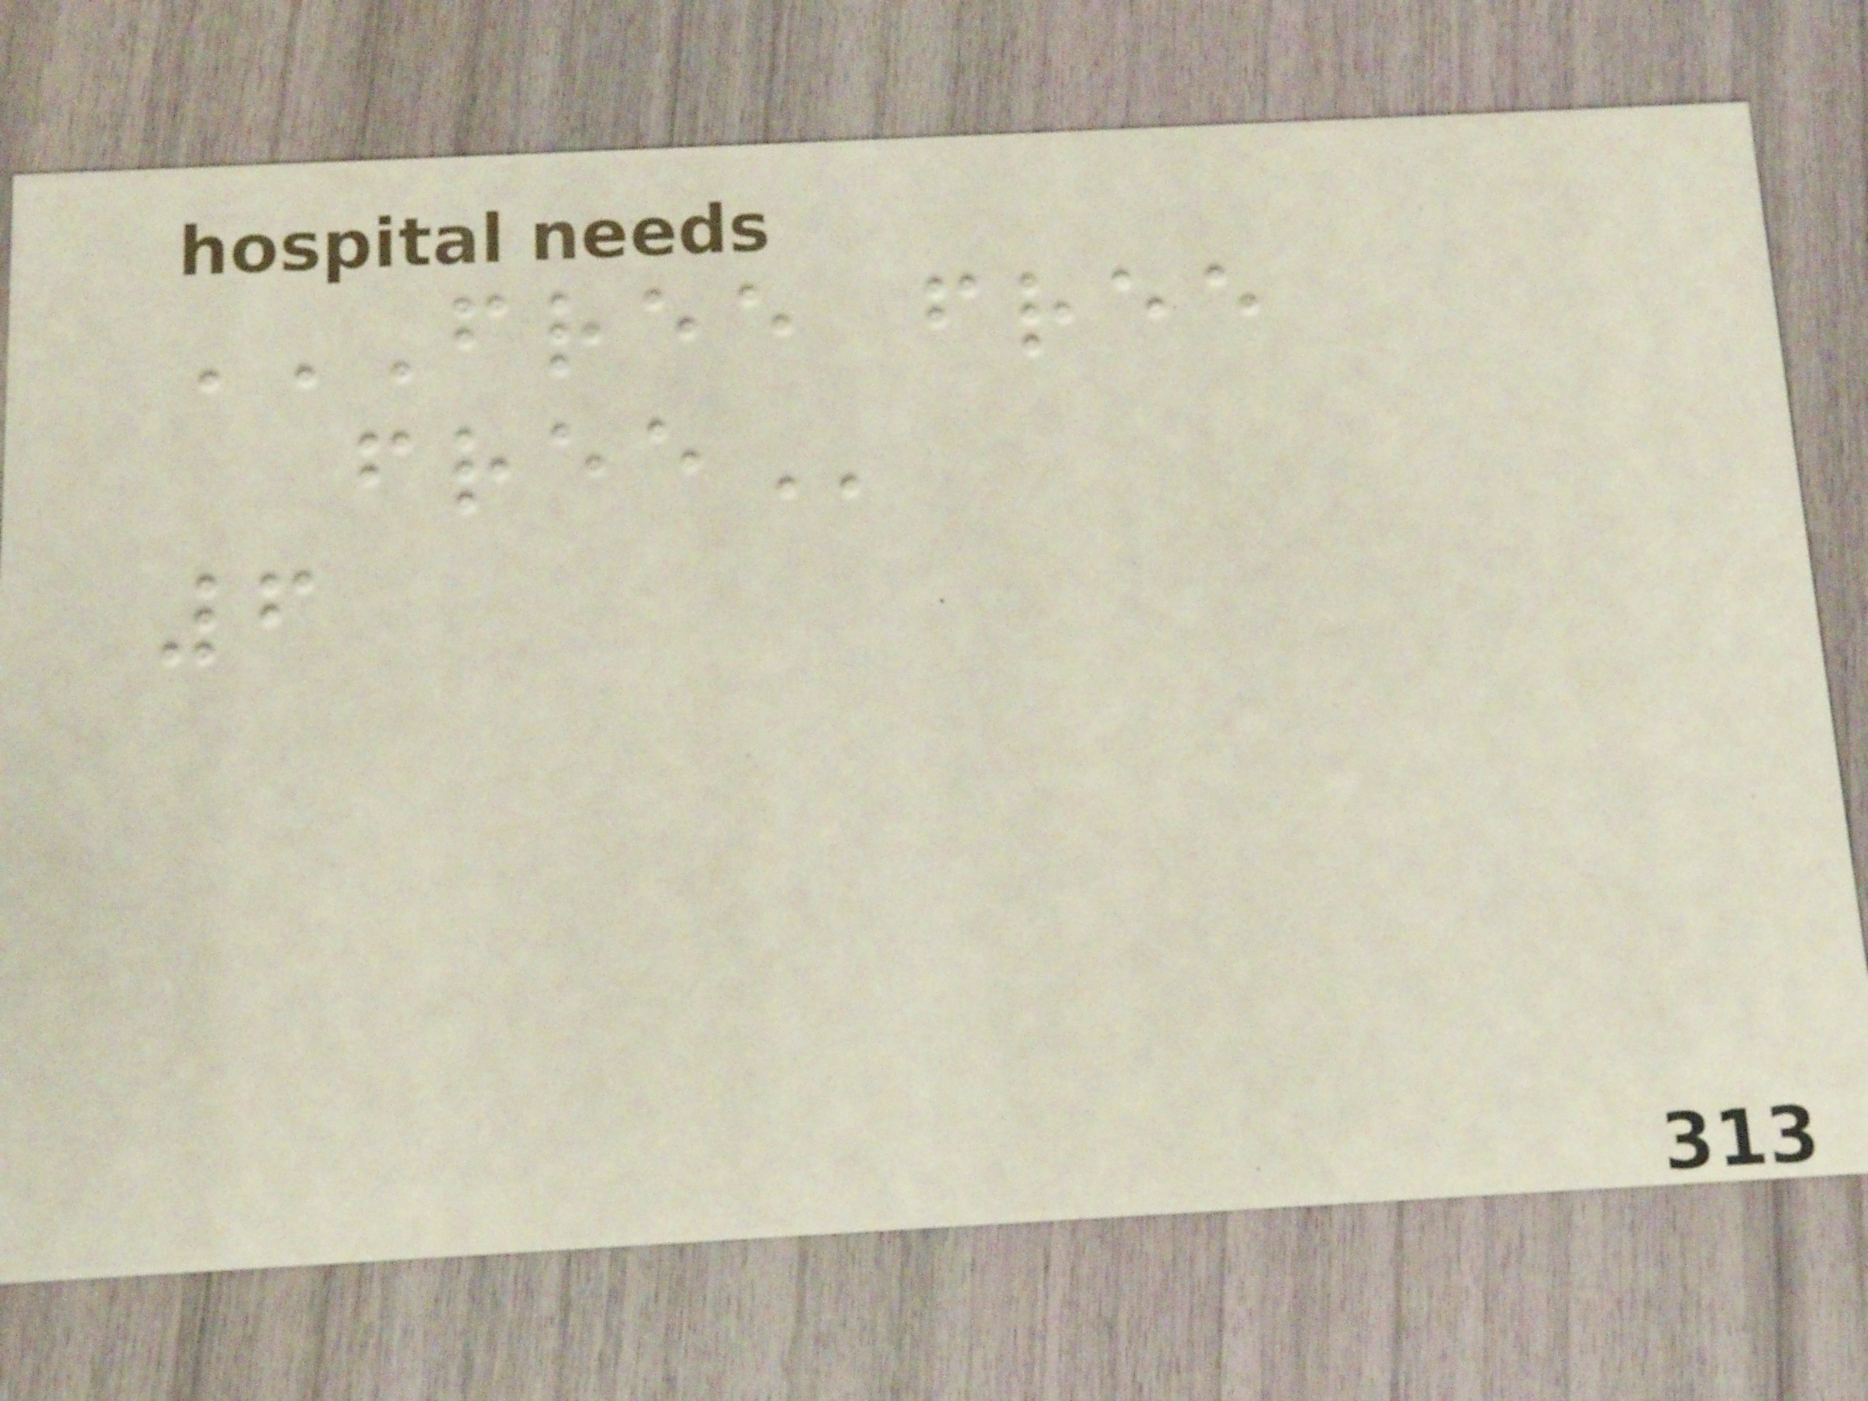FREE FREE
FREE
6
